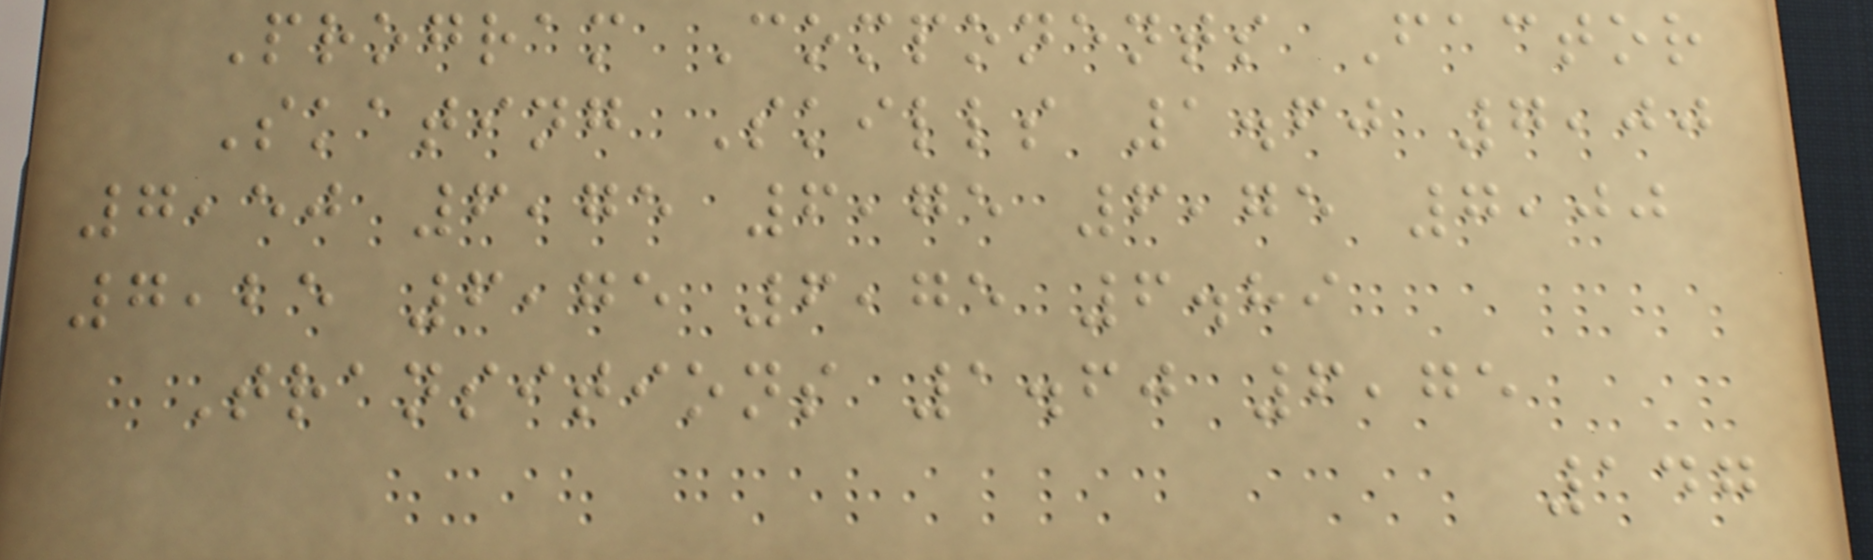Program Components Factor
Skating Skills 1.60 7,00
7,50 6,75 6,75 6,75 7,00
7,25 6,75 6,75 6.89
Transitions 1.60 6,75
147
